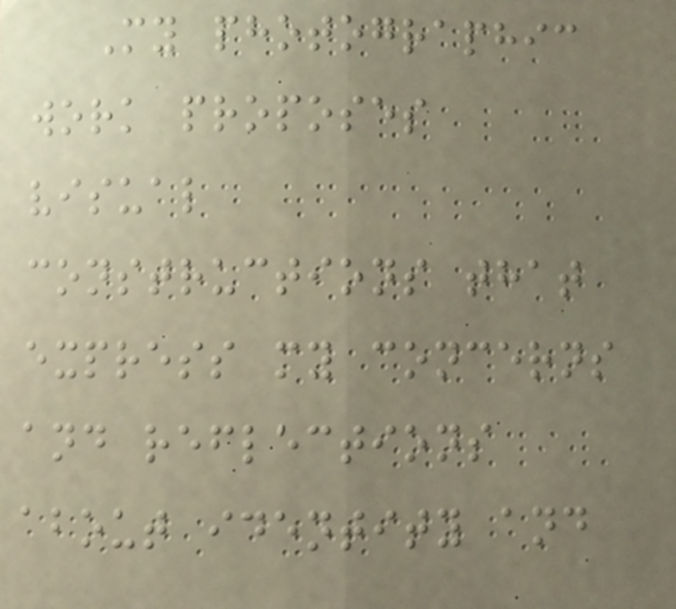My photographic
work proposes
visual
constructions that
express my concerns
and reflections
about identity and
